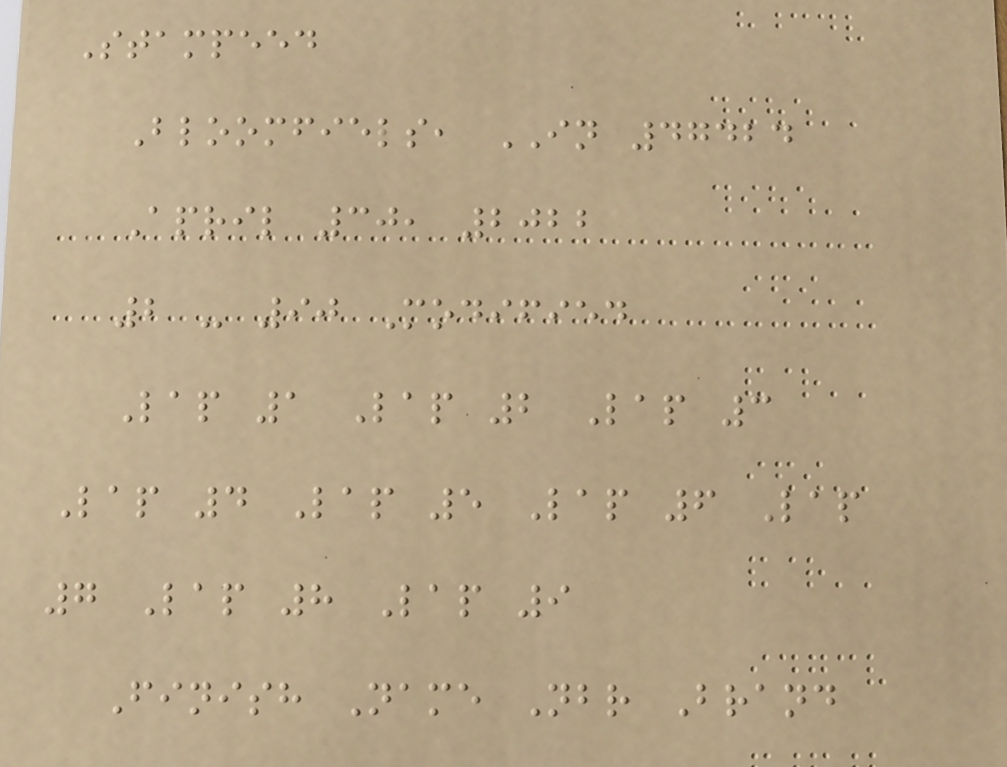Stampeed
Bloomfiels, IN 47424
April 30, 2022
2 - 90 Modified
Lap 1 Lap 2 Lap 3
Lap 4 Lap 5 Lap 6 Lap
7 Lap 8 Lap 9
Finish Name Nbr Brand
